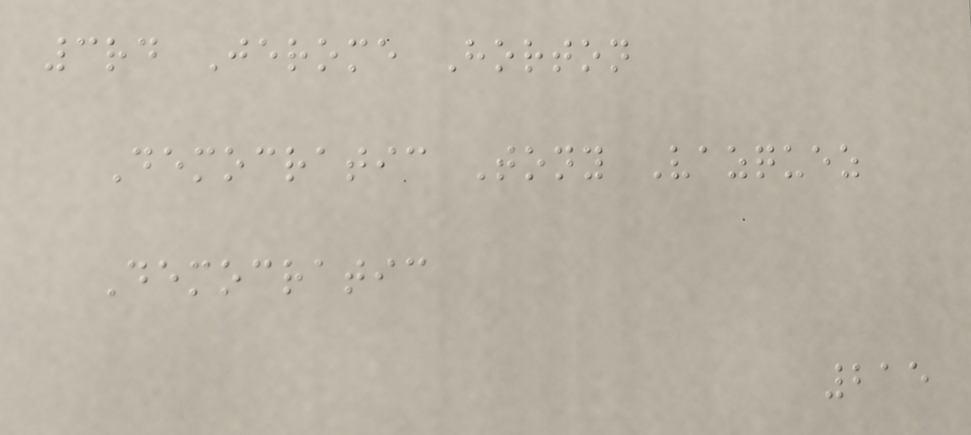3rd Jerome Horton
Democratic Tony Vazquez
Democratic
215
